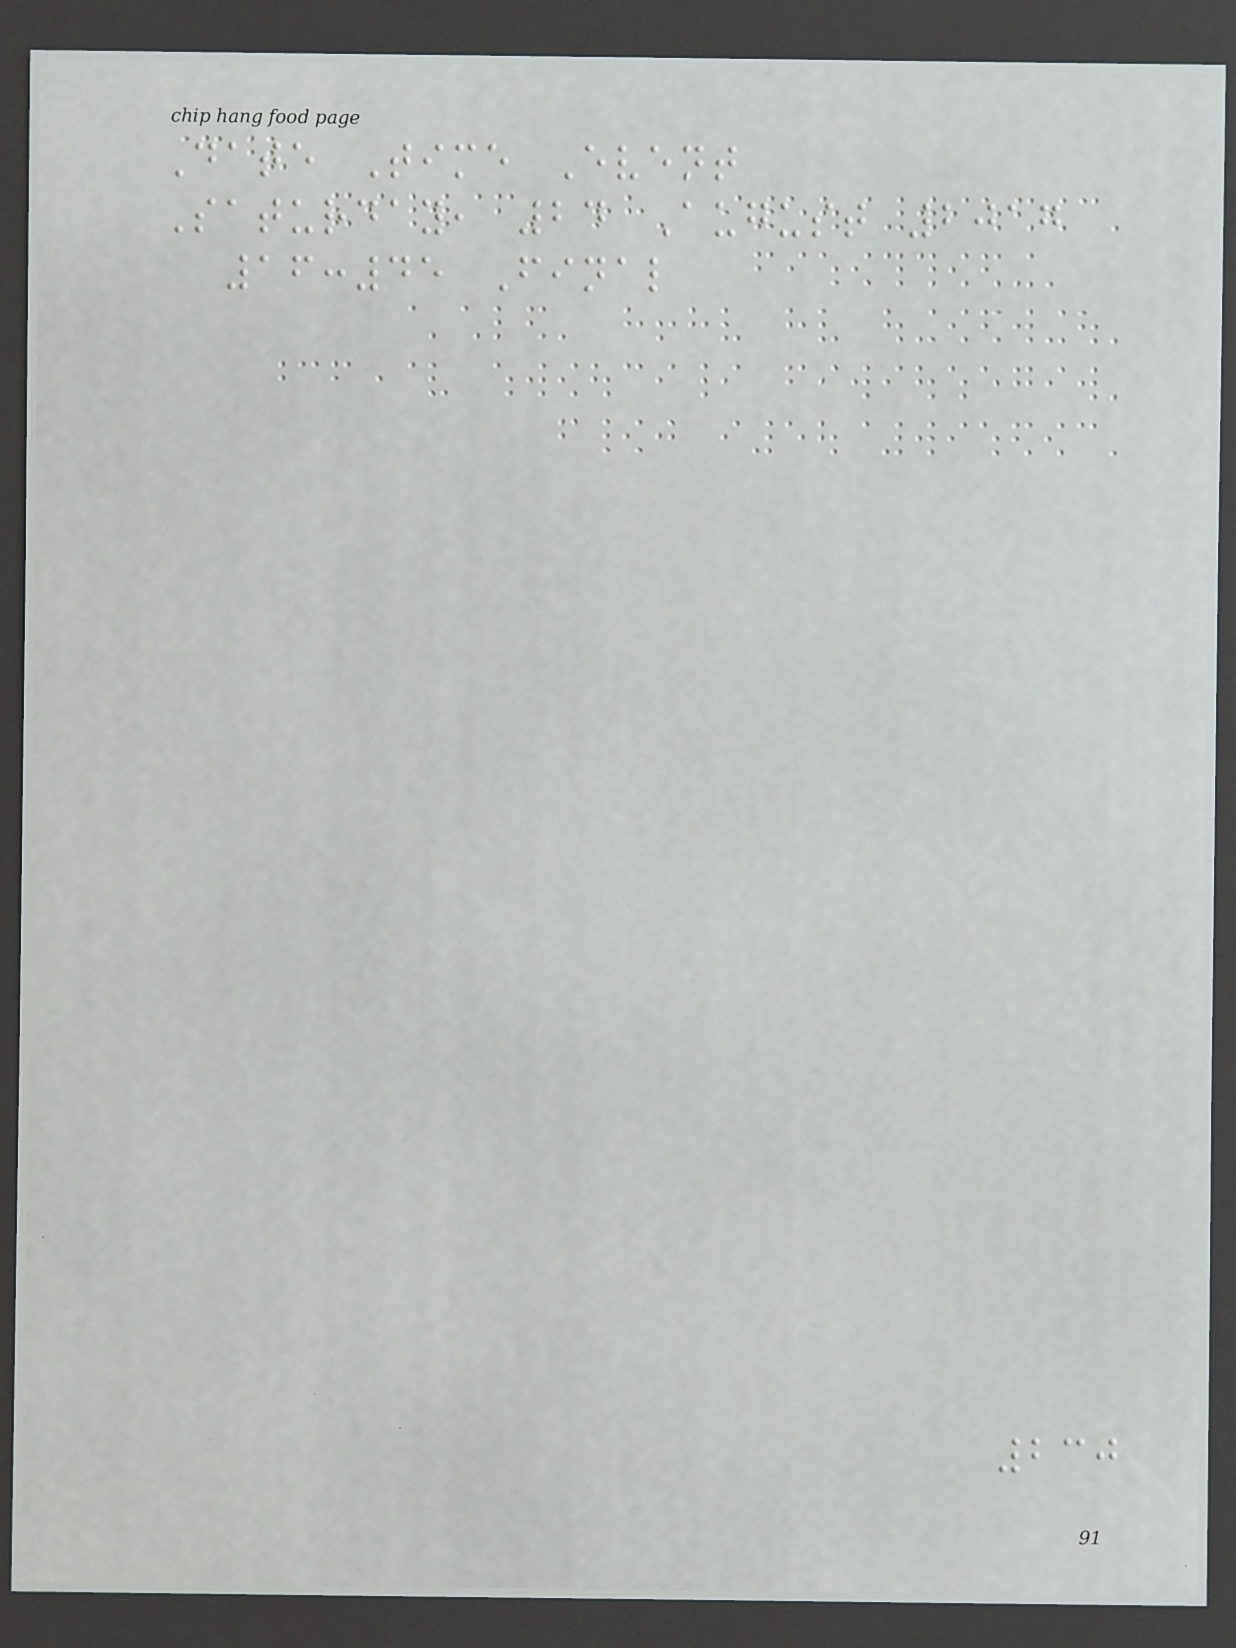Date Time Event
Saturday, 24 August 2017
16:45 Final
230
